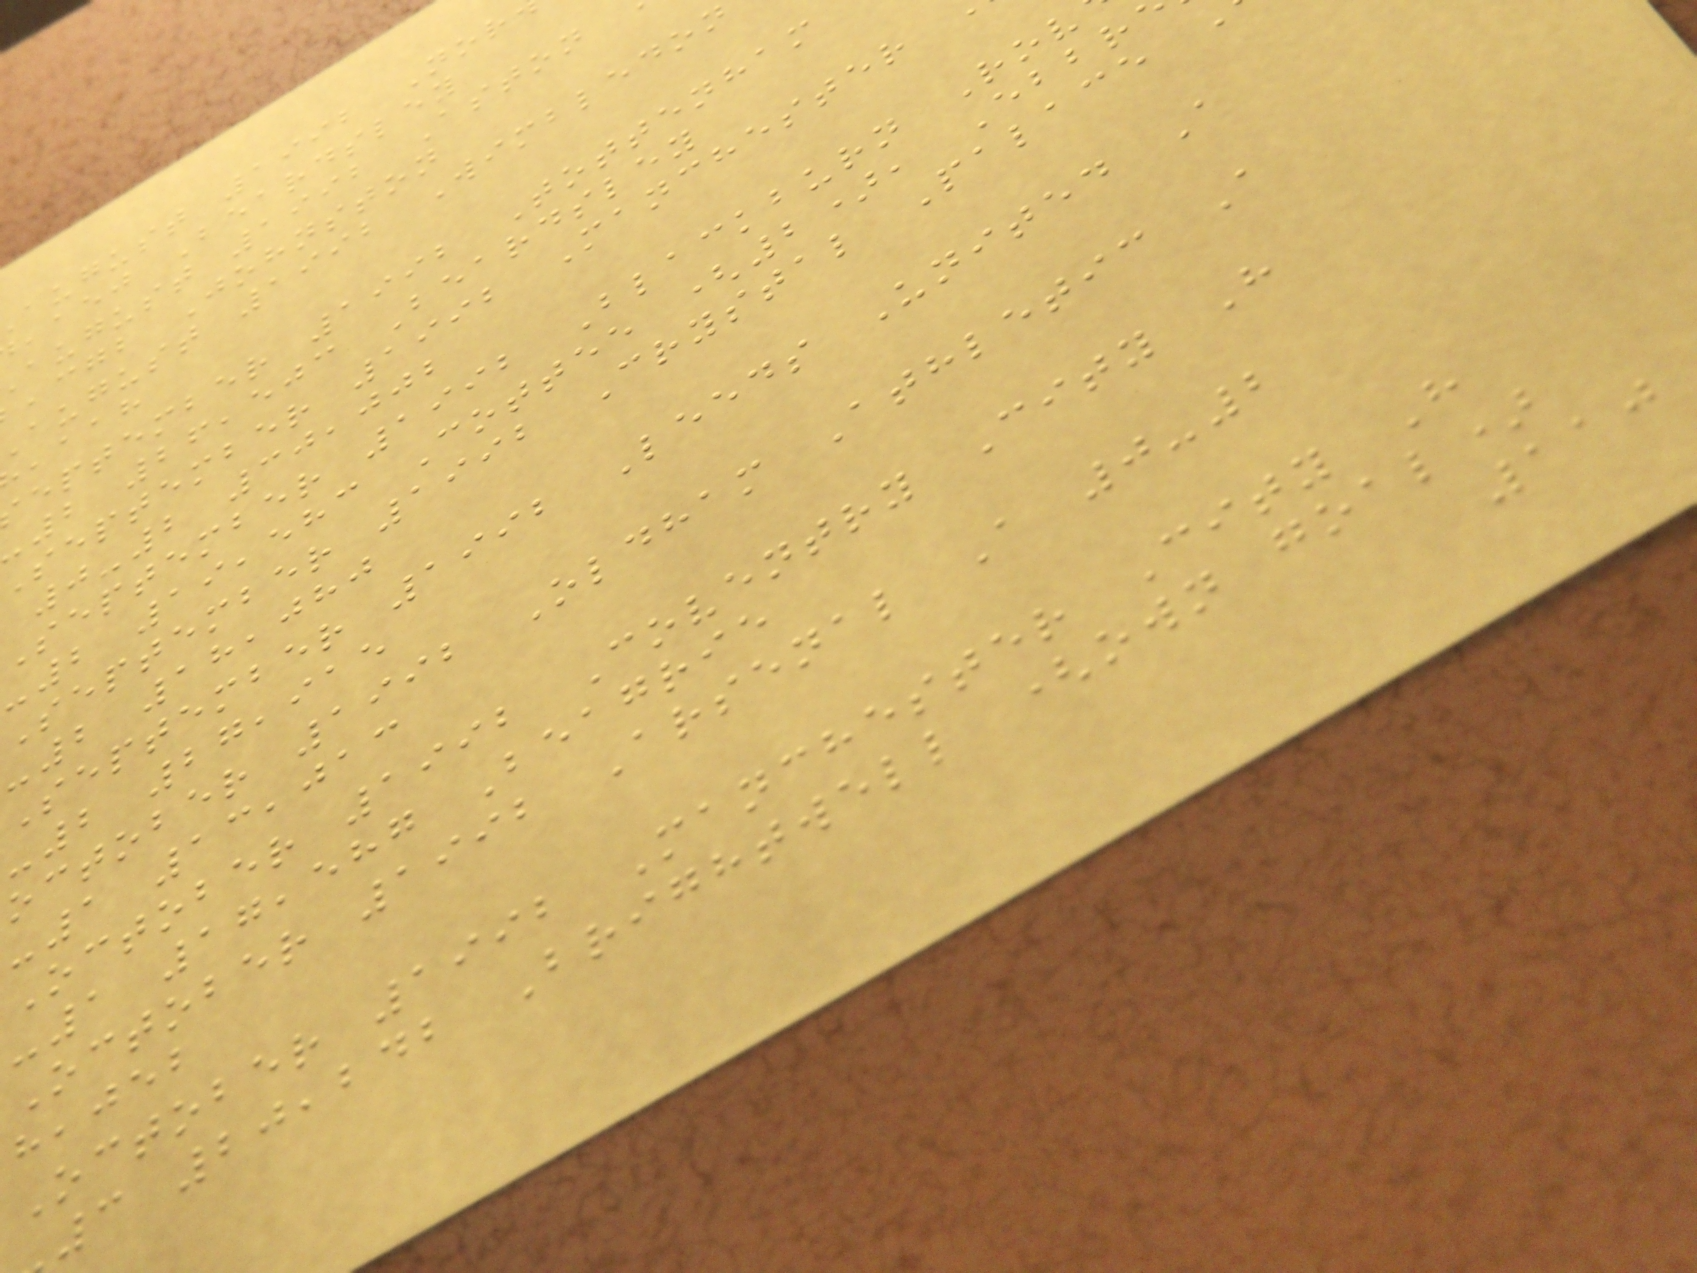august 1992 Nor
,aej Beardsley
august 1992 Aston
,cgb Johnston
august 1992 Wimbledon
,aah
eptember 1992 Tottenham
2 26,503 Beardsley
september 1992 Manchester
0-2 30,002
September 1992 Blackburn Rov
-2 19,583 Cottee (2), Ebbr
September 1992 Crystal Palace
-2 18,080
September 1992 Leeds United A
-2 27,915
october 1992 Oldham Athletic A
-1 13,013
October 1992 Coventry City H
-1 17,587 Beagrie
October 1992 Arsenal A 0-2
,jeb
October 1992 Manchester City H
3 20,242 Brightwell (own goal)
110
